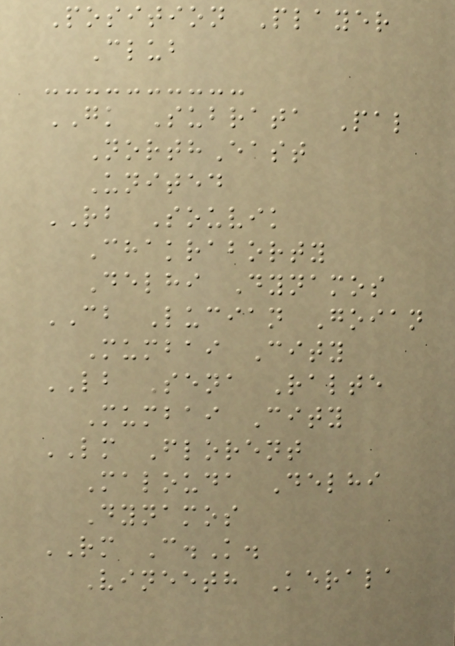Position Player
Club
GK Subrata Pal
NorthEast
United
RB Souvik
Chakraborty
Delhi Dynamos
CB Lucian Goian
Mumbai City
LB Sena Ralte
Mumbai City
LM Florent
Malouda Delhi
Dynamos
RM C.K.
Vineeth Kerala
